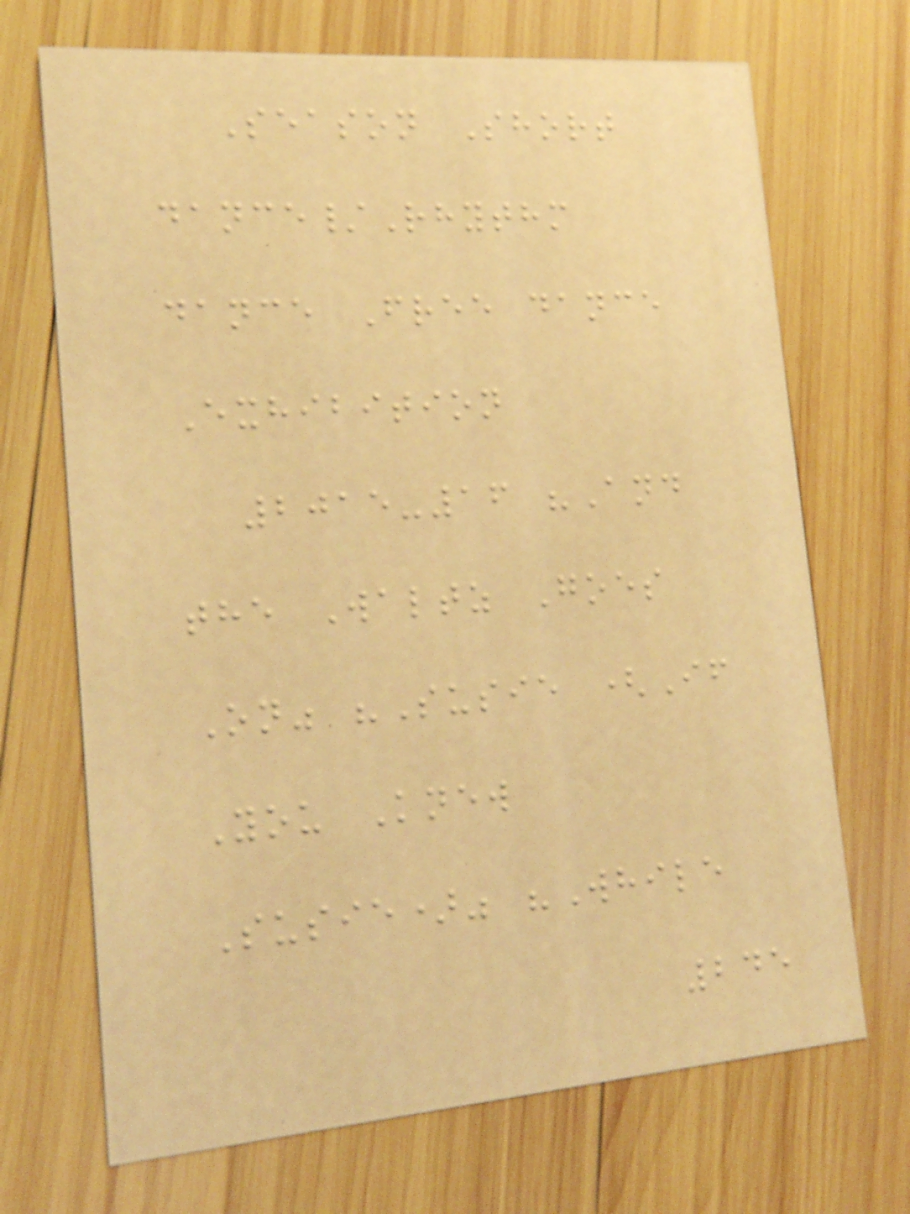Season Short
dance/Rhythm
dance Free dance
Exhibition
2015-16 "And
the Waltz Goes
On" "Susie (If
You Knew
Susie)" "While
245
